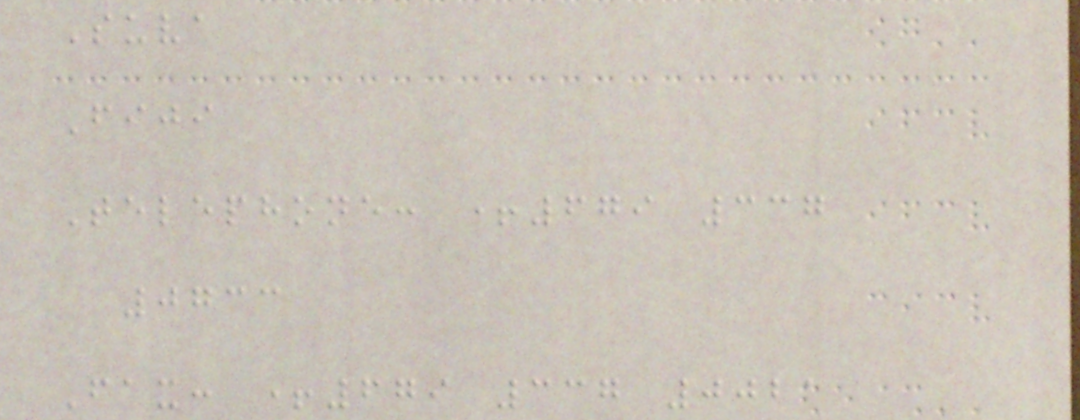Suva
Fiji
Telephone: +679 337
0733
Fax: +679 337 0021
